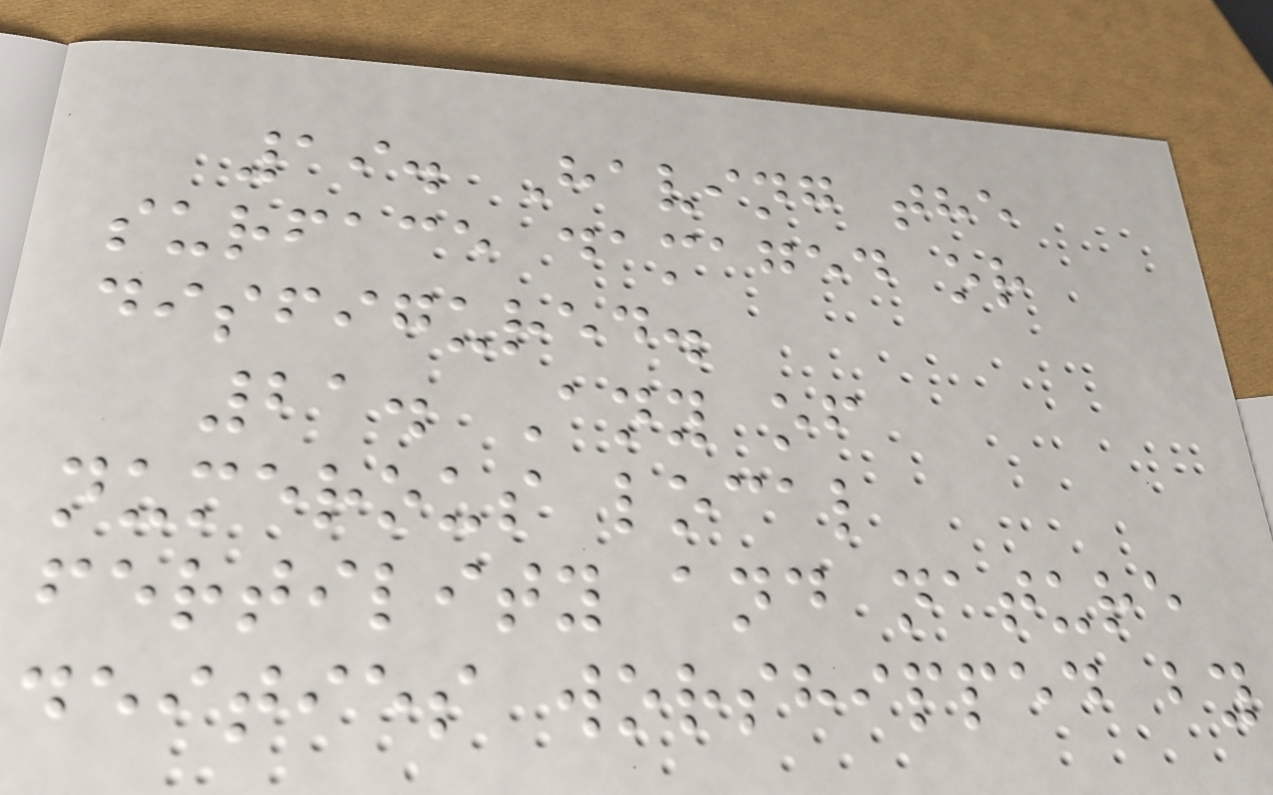19. Having the
surface damaged or
disfigured.
21. Any of
numerous local
fertility and nature
deities worshipped by
